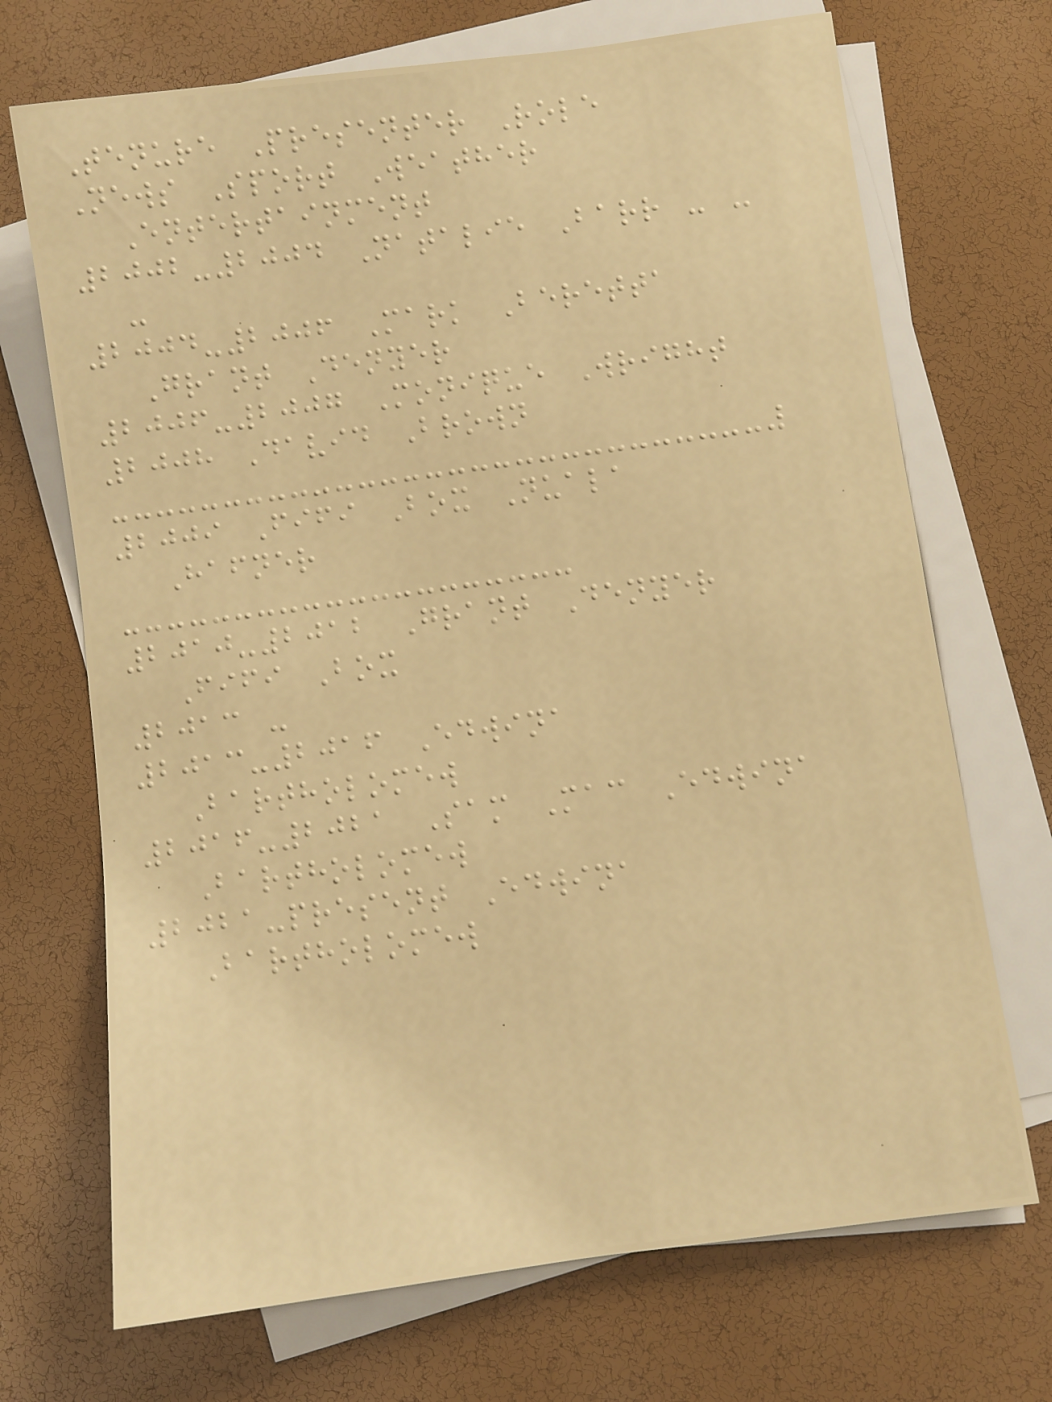Tenure Presenter Role
News Sport Weather
Entertainment
2002-2004 Natalie Barr - -
-
2004-2006 Mark Beretta
Grant Denyer
2006-2007 Monique Wright
2008 David Brown
2009 Fifi Box Nuala
Hafner
2010-2012 Grant Denyer
Fifi Box
2013 -
2013-2016 Edwina
Bartholomew
2016-2021 Sam Mac Edwina
Bartholomew
2021-present Edwina
Bartholomew
